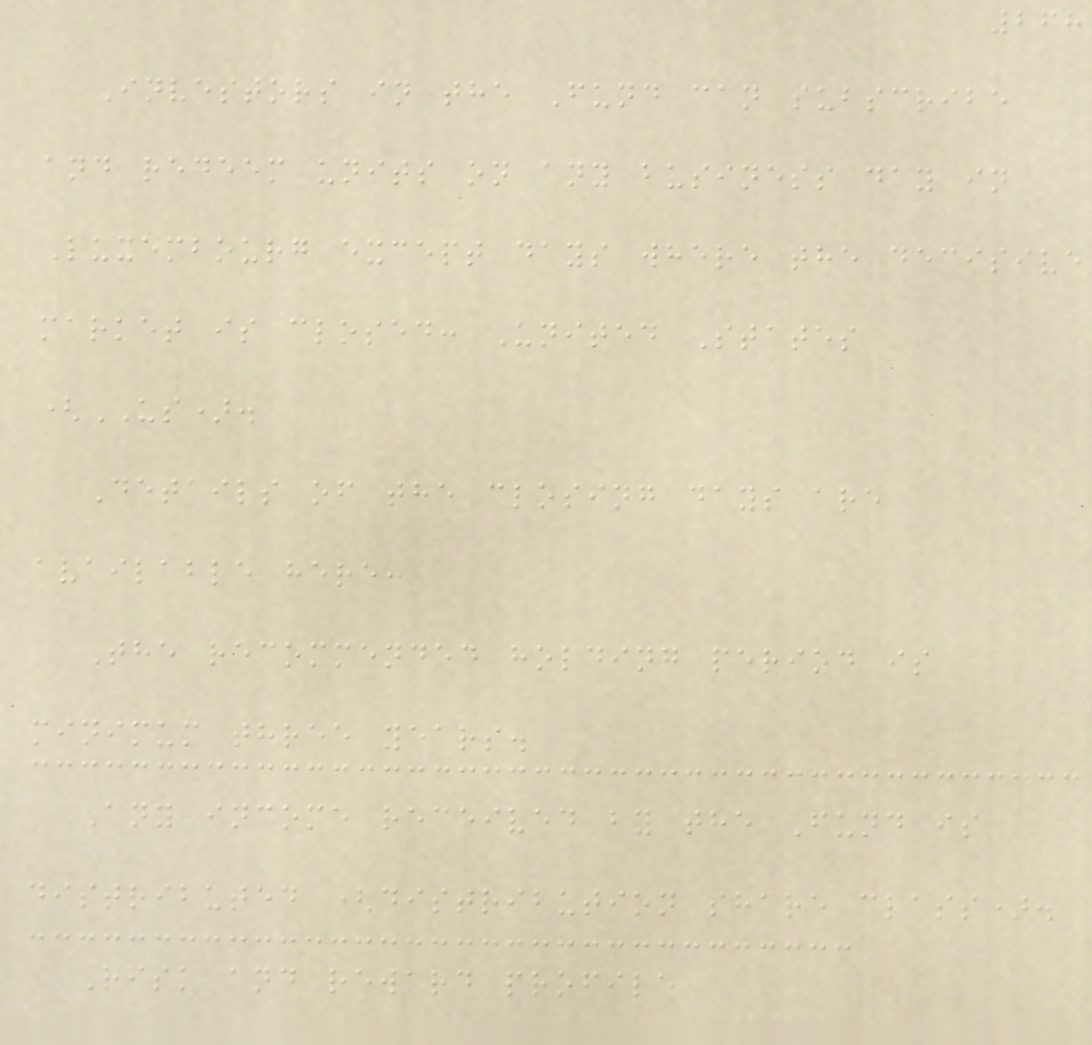268
Investors in the Fund can subscribe
and redeem units on any business day in
Luxembourg except days where the decisive
market is closed: United States
(US).
Details of the closing days are
available here:
The recommended holding period is
minimum three years.
Any income received by the Fund is
distributed (distribution share class).
Risk and reward profile
